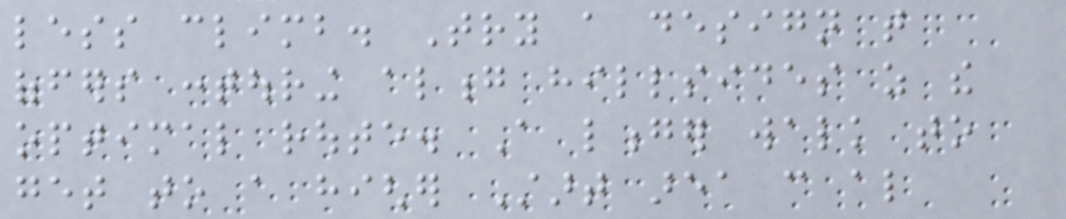less climb. Try a design that
offers contouring along hillsides as the
optimal route. A longer walk to
get to a higher Start area can also
